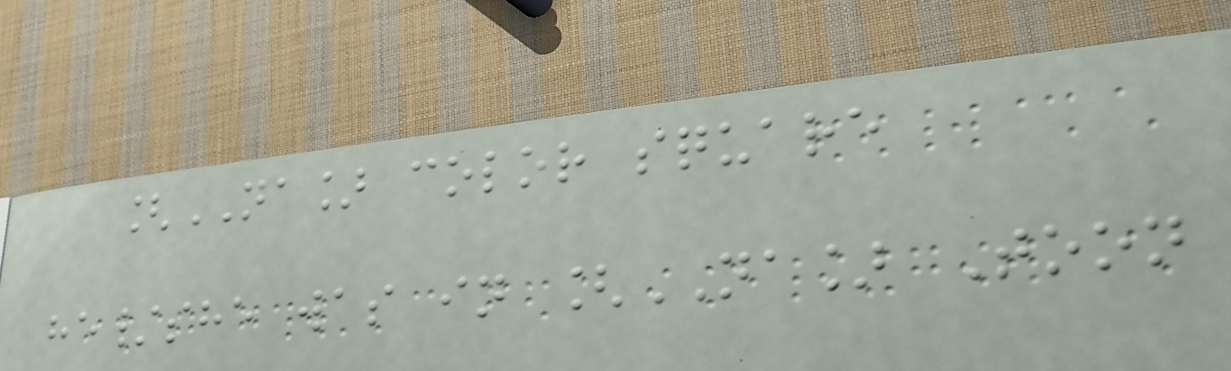[NA] color square
he/she was in [NA] Toon
